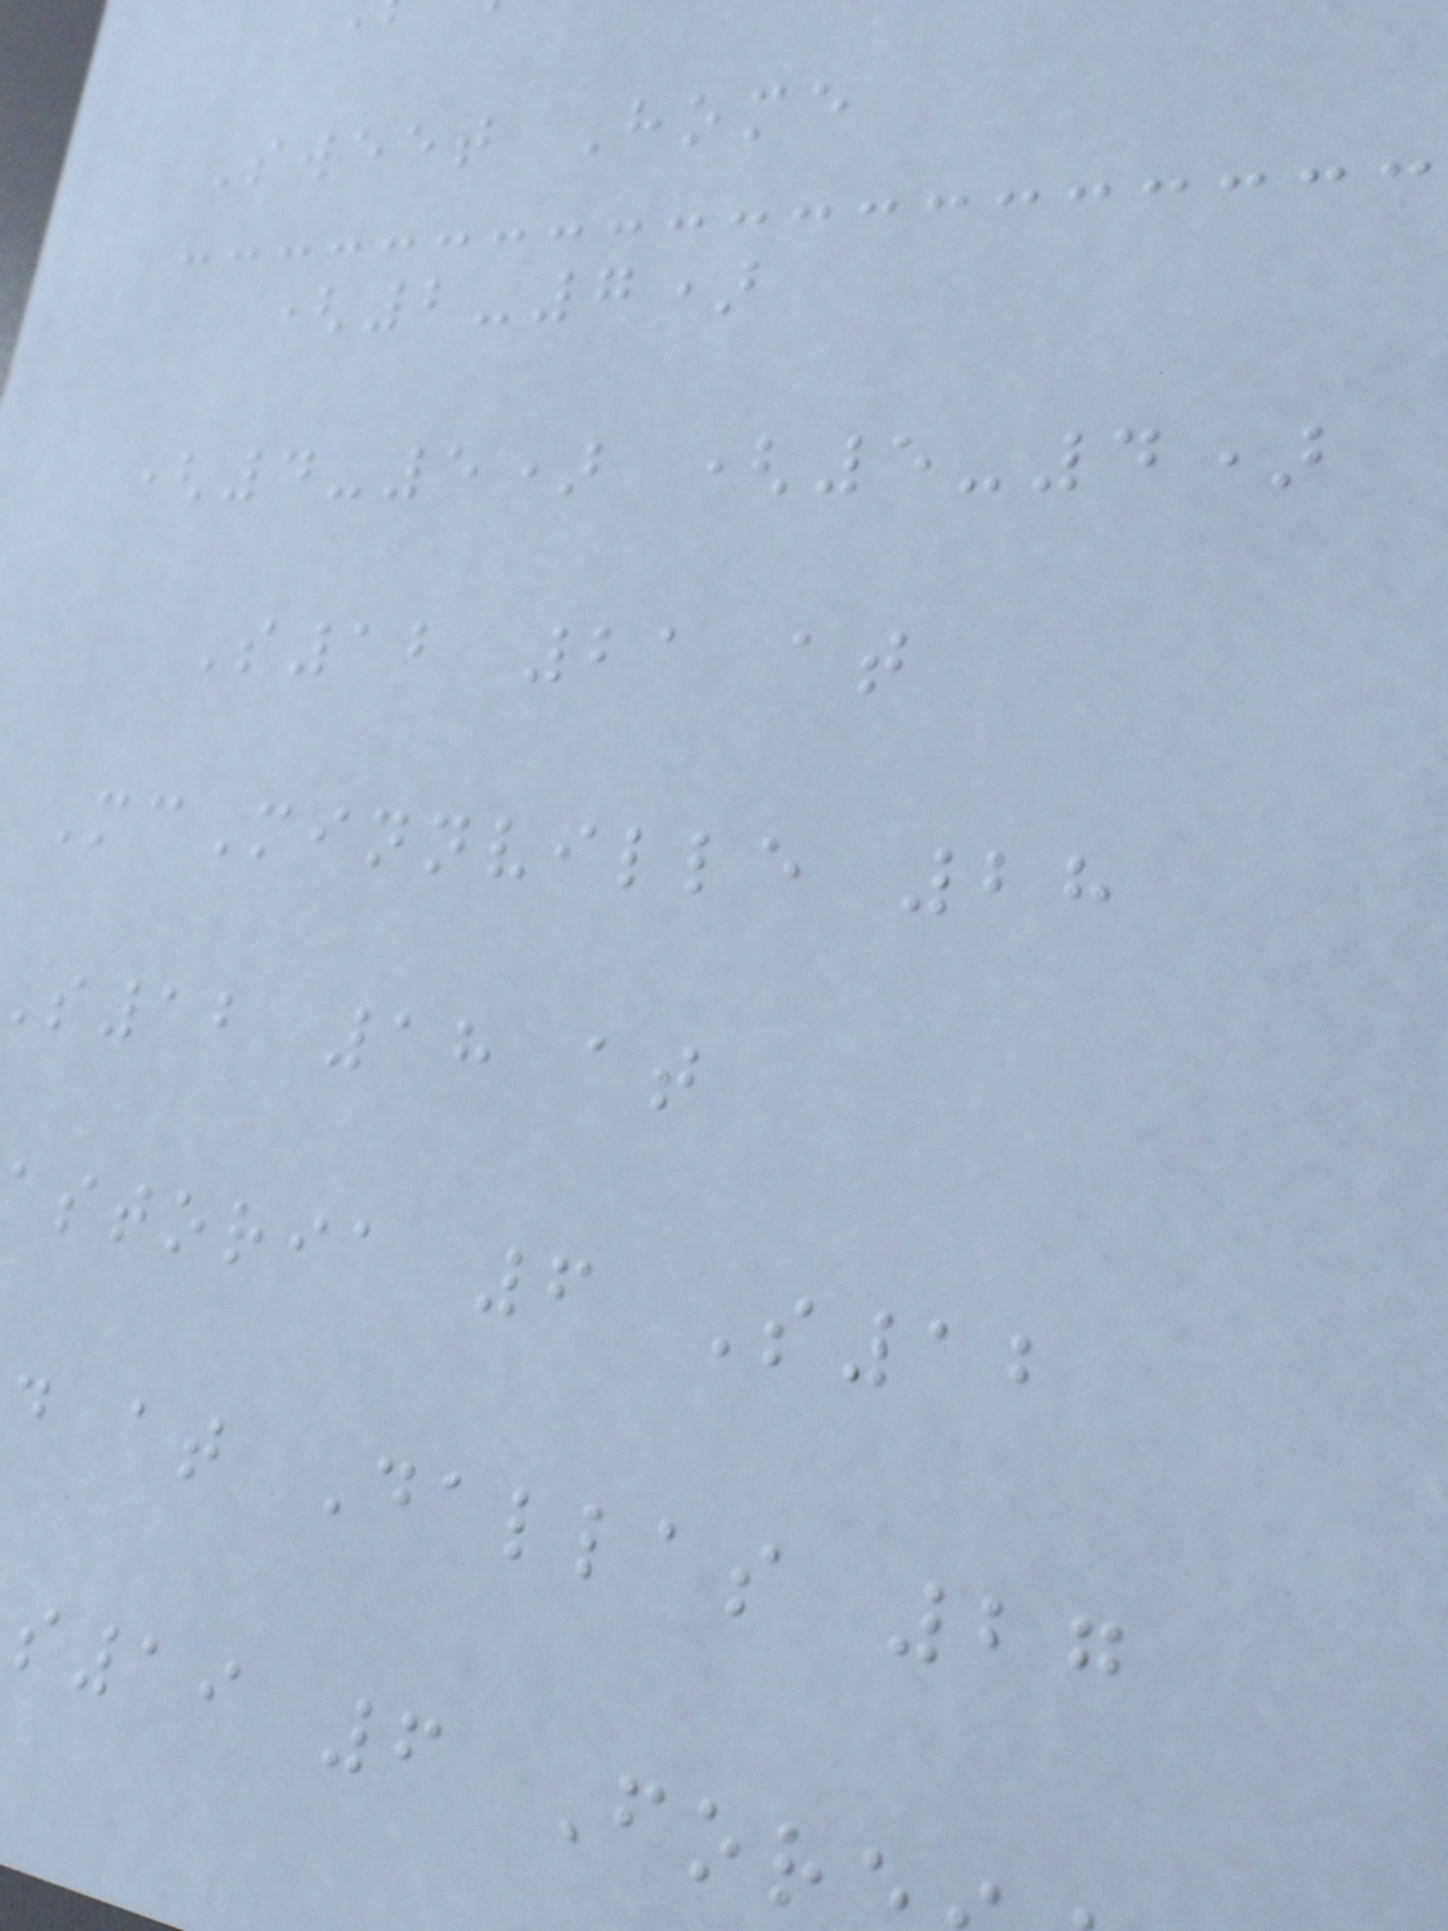Sweet Home
(2-7)
(4-5) (5-4)
S12 21 at
McMinnville 28
s12 18 at
astoria 6 S12
d at Dallas 27
s19 6 For
